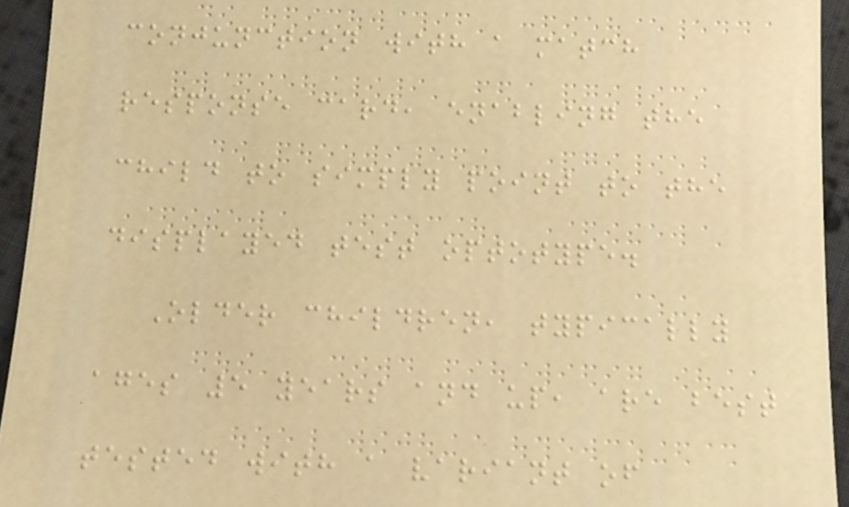conjunction with a match
response card, enabling the
child to simply point to the
displayed test optotype.
Older children, typically
ages 5 years and up, are best
tested with a variant of
